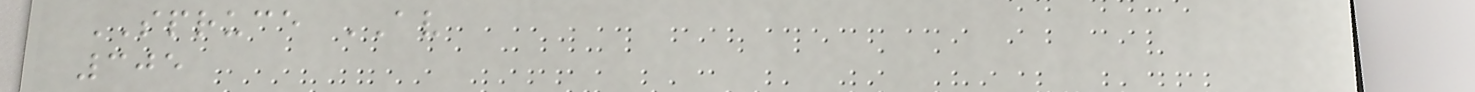SPRUCE AV
305
